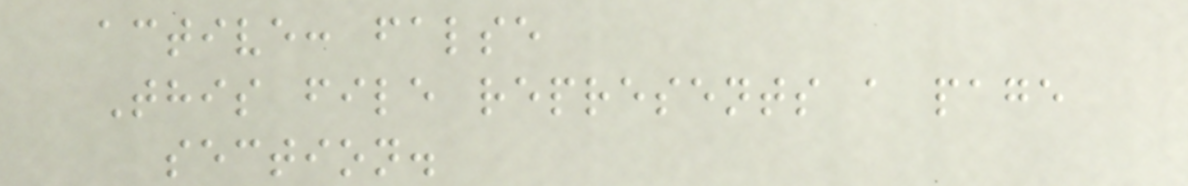active: false
This file represents a page
section.
